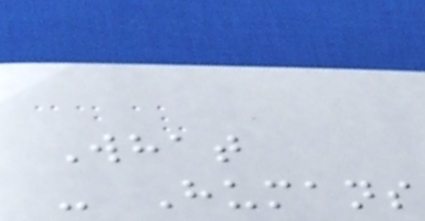What
- Humans
